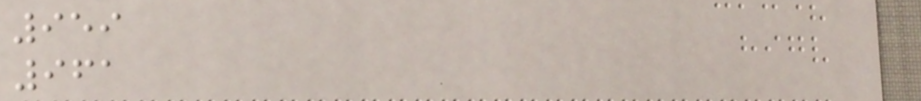959
961
